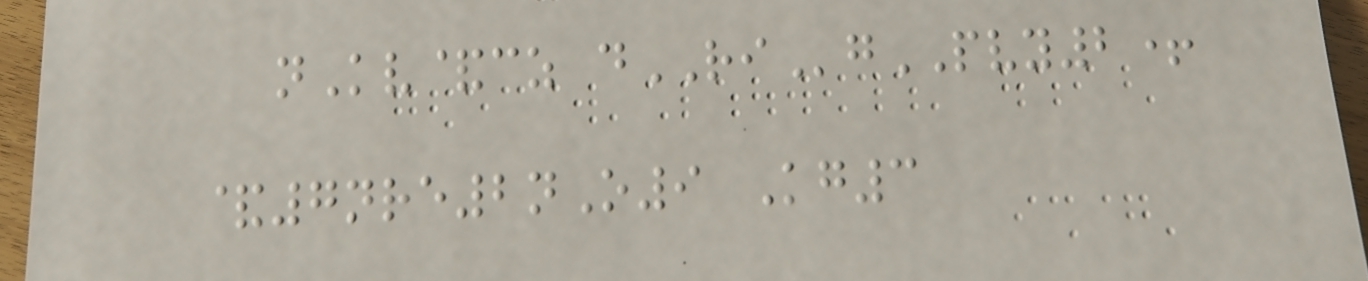nKv&cz dRIgPVY2+
&7nre2nO9 Kg3
